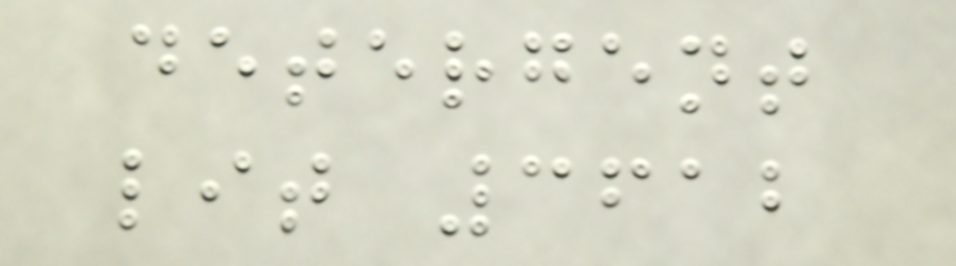detergent
lit 3612
